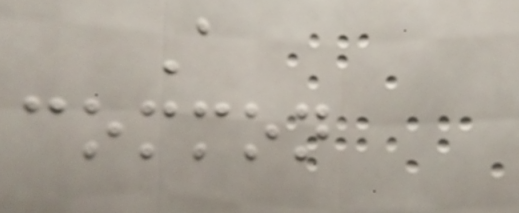A
common
